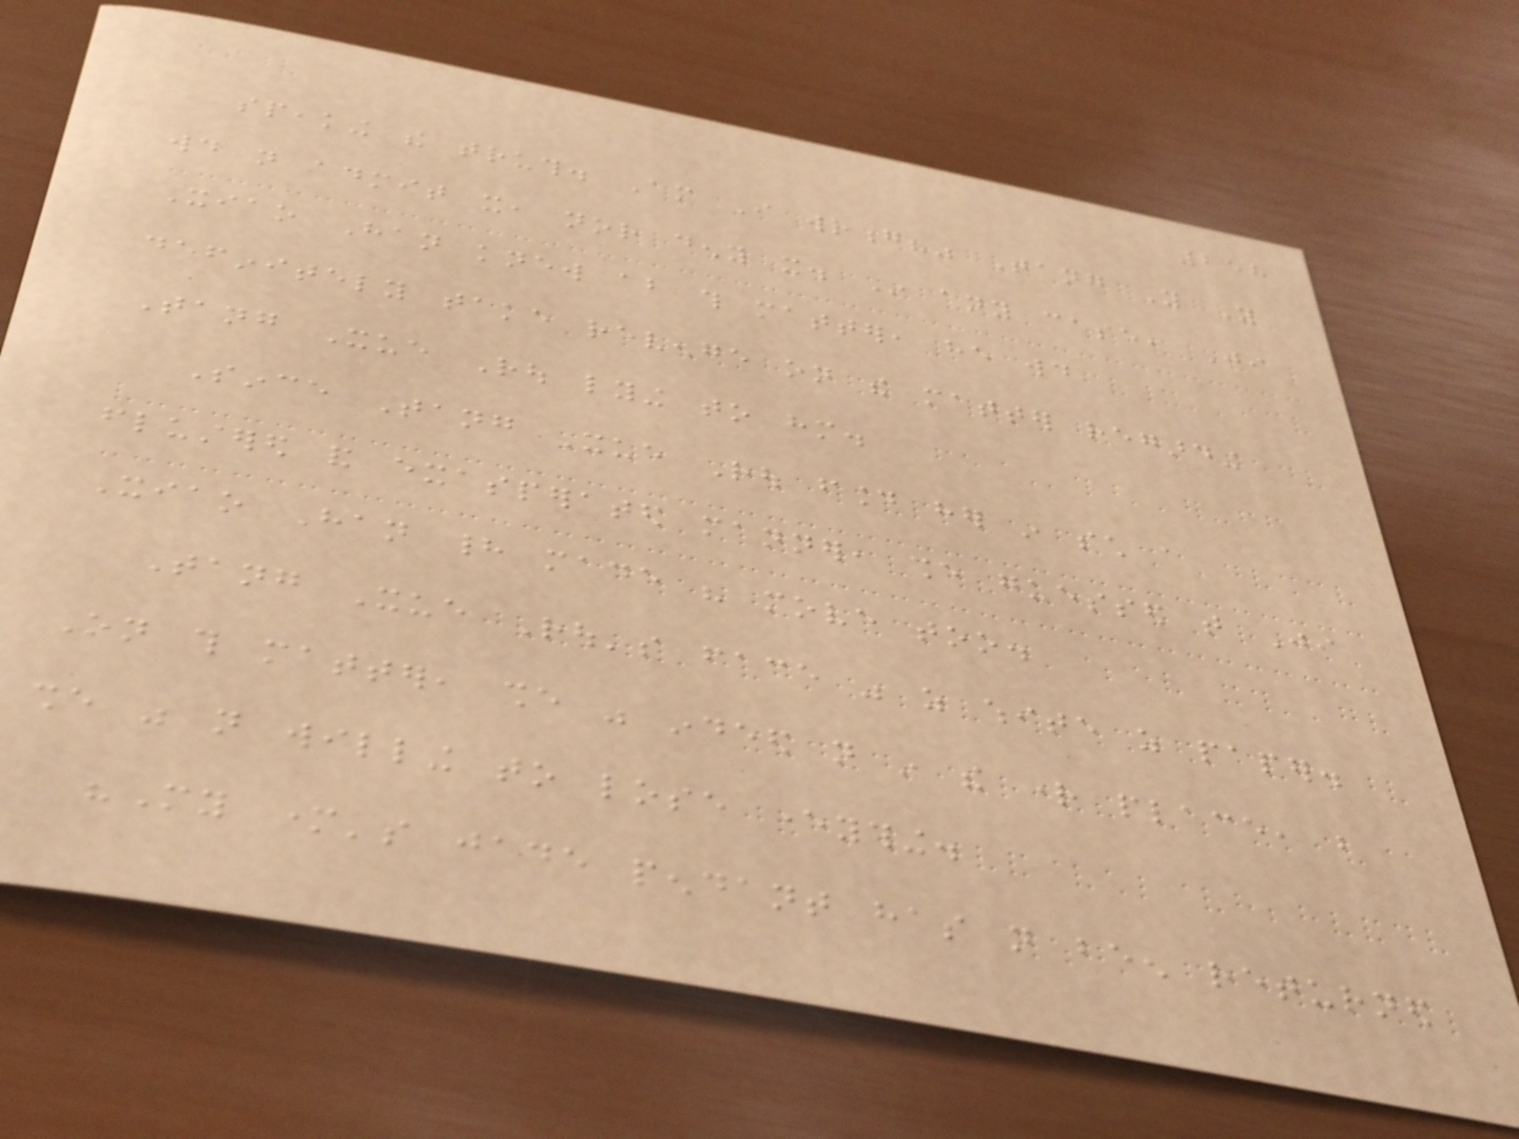258
speaking the truth. Am I wrong?" Tang You You
would not admit it, nor deny it. In any case, Ji
Xiao Han knew about this matter, he would
definitely take revenge on the matter regarding
Tang Xue Rou lying to him.
Since Tang Xue Rou found her in such a
flustered and exasperated manner, she guessed that Ji
Xiao Han had made his move too.
Tang Xue Rou's face was as white as paper.
On this matter, she was indeed not in the right place, but
she was not willing to lose everything.
"My mother's jade pendant has not been returned
